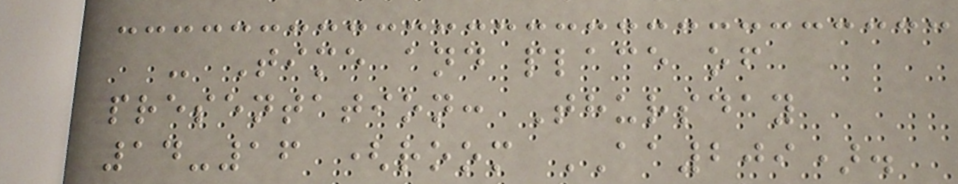- Time and place of
presentation: Thursday
14-16 (room AA209).
